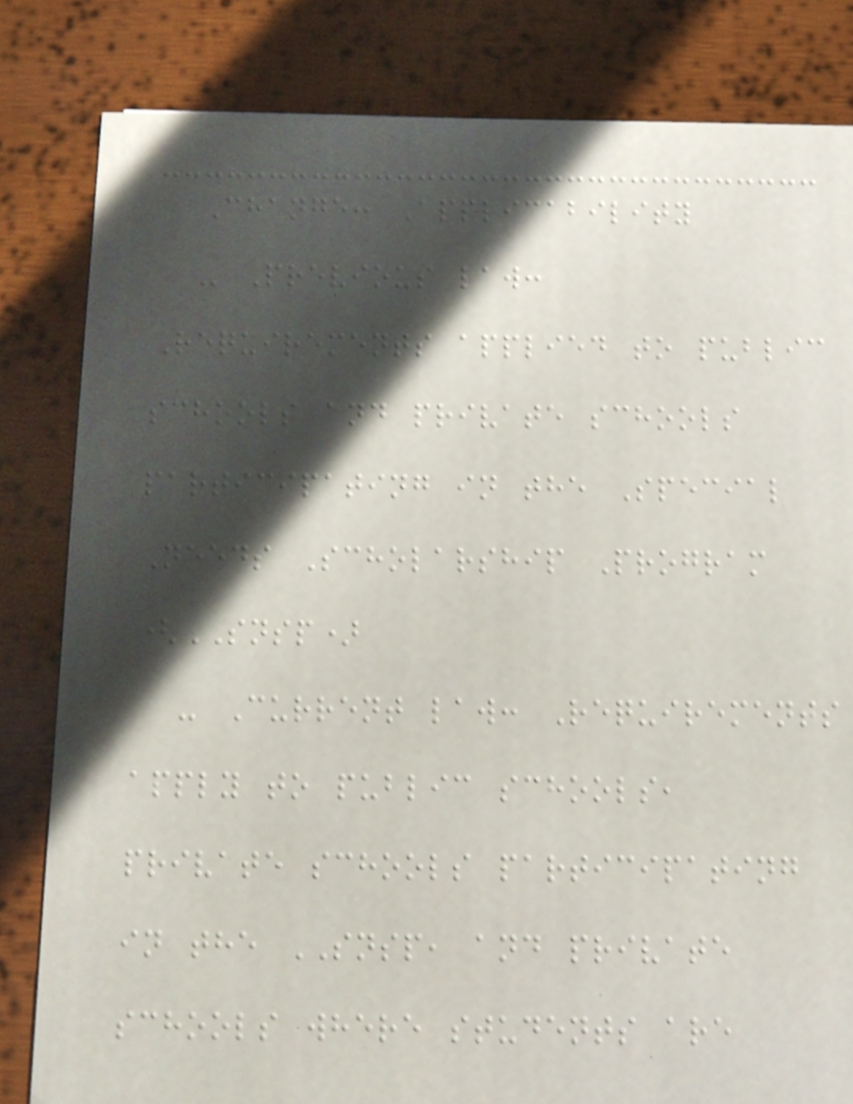Change: Applicability
- Previous law:
Requirements applied to public
schools and private schools
participating in the Special
Needs Scholarship Program
(SNSP)
- Current law: Requirements
apply to public schools,
private schools participating
in the SNSP, and private
schools where students are
